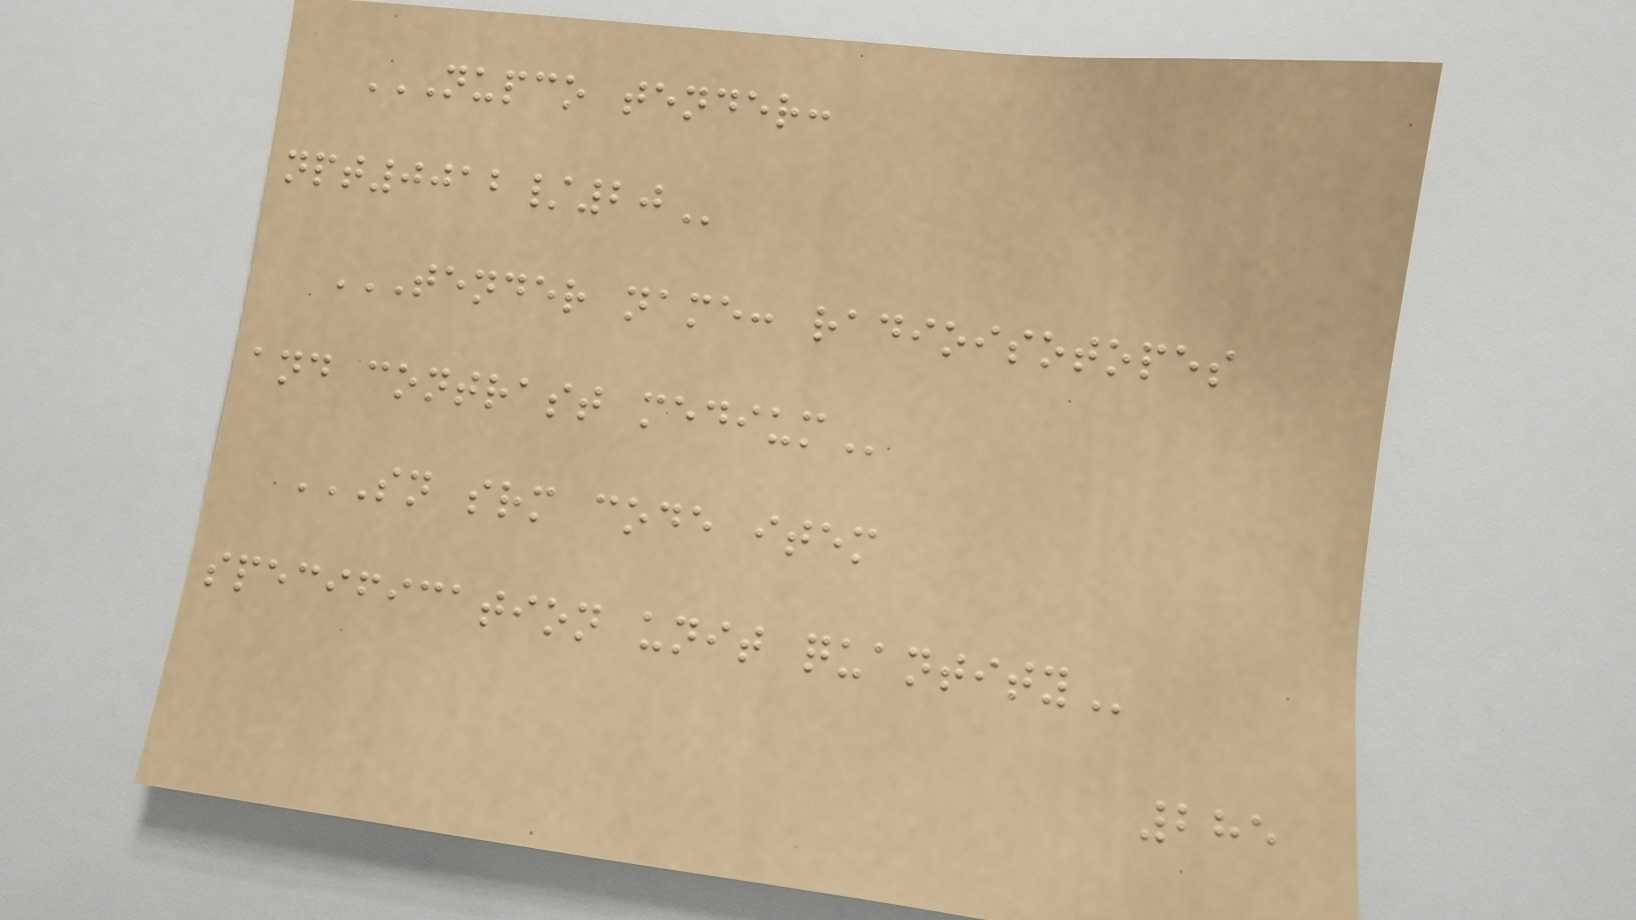NUPCO TENDER:
NPT0012/20
TENDER NAME: RADIOISOTOPES
AND CONTRAST MEDIUM
SN SRM CODE ITEM
SPECIFICATION UNIT QUANTITY
285
